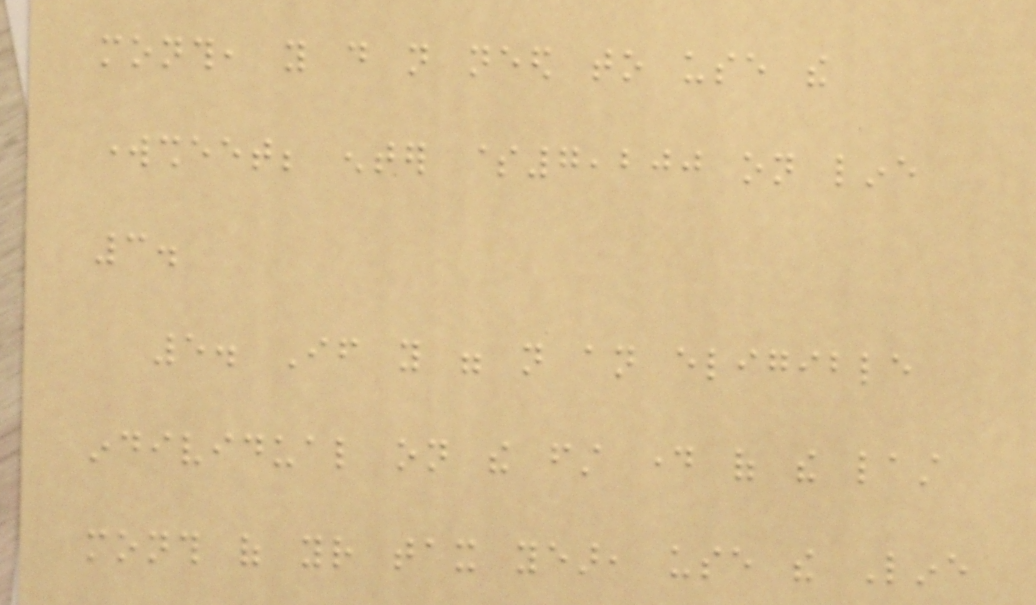month, you do not need to use the
worksheet; enter $7,200 on line
3.
5. If you were not an eligible
individual on the first day of the last
month of your tax year, use the Line
